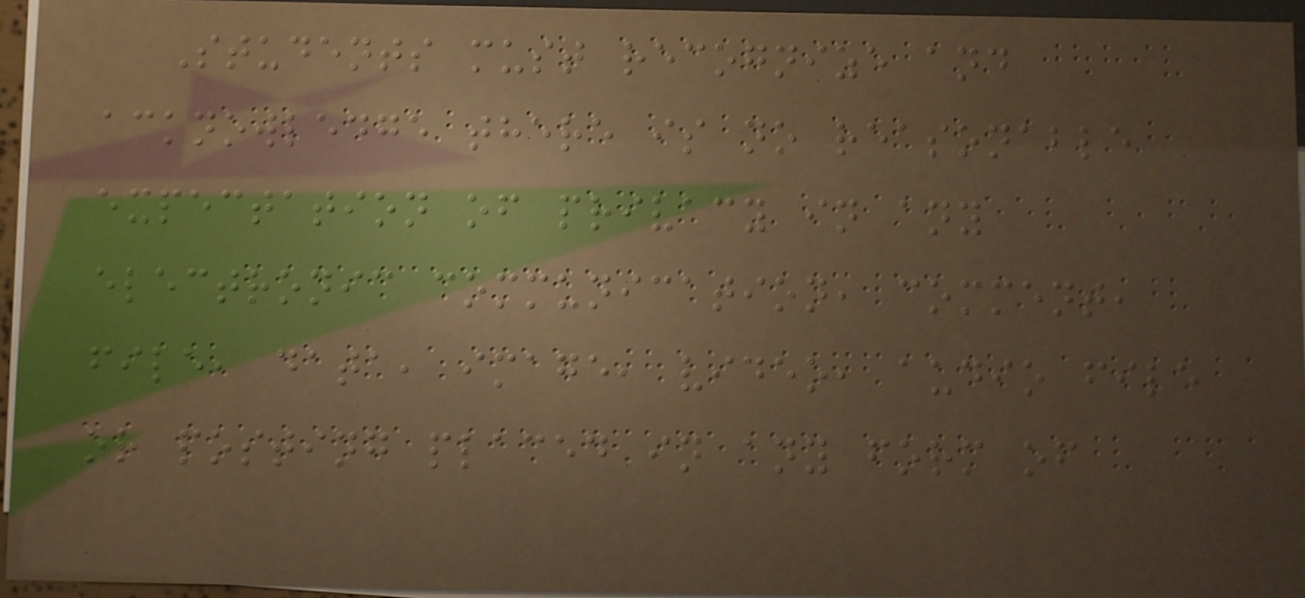Students must recognize and
acknowledge there is no reasonable
expectation of privacy in any
electronic communication, comment,
file, data, image, video, audio file
or posting placed in any form of
